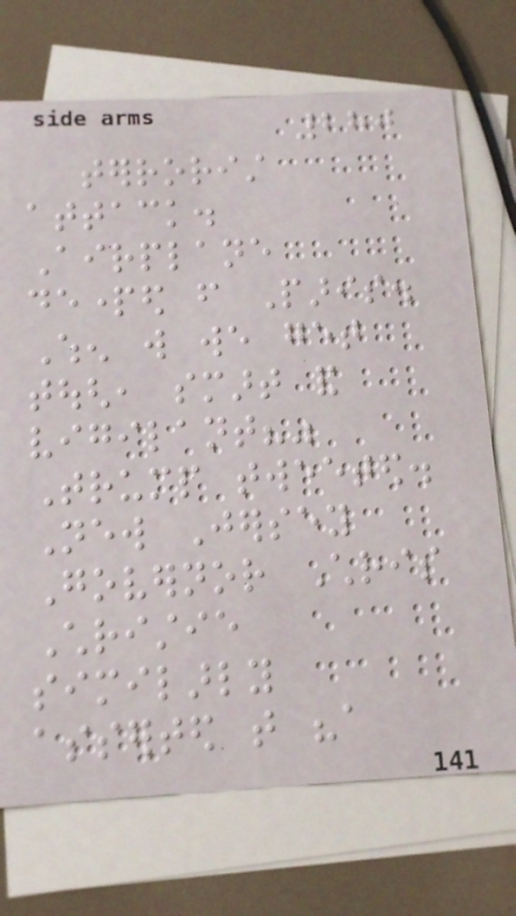280
terrorist
attack.
Airplane
departed from Paris.
When will we get
tough, smart and
vigilant?"
Trump tweeted.
New Jersey
Governor Chris
Christie
similarly
asserted that "a
